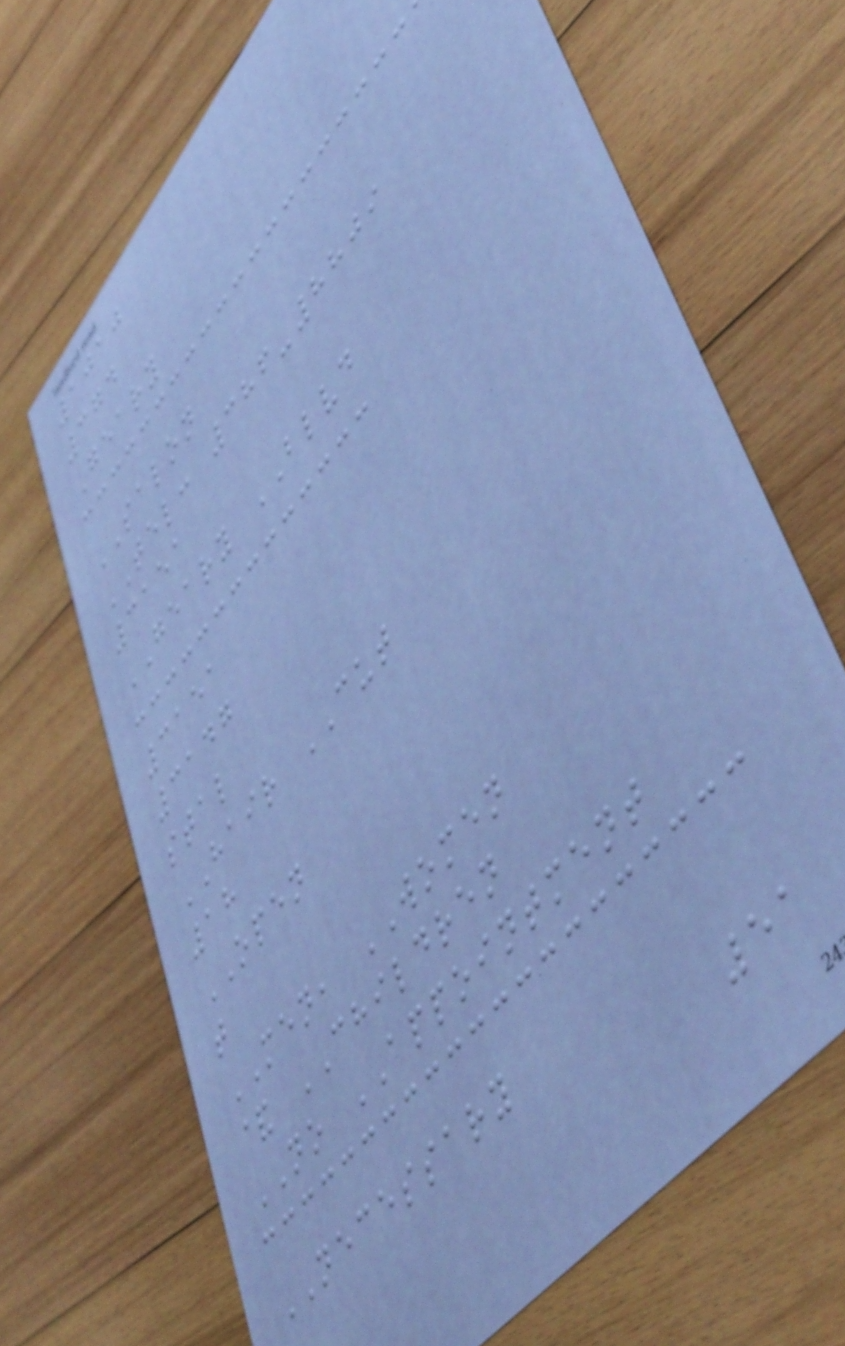1010
374
Geary
SALON
TEL: 386-8809
3151
GEARY BLVD
3151
3147
stal
HAIR CUT
18
OPEN
t
MEN, WOMEN
& CHILDREN
NO APPOINTMENT
NECESSARY
51
